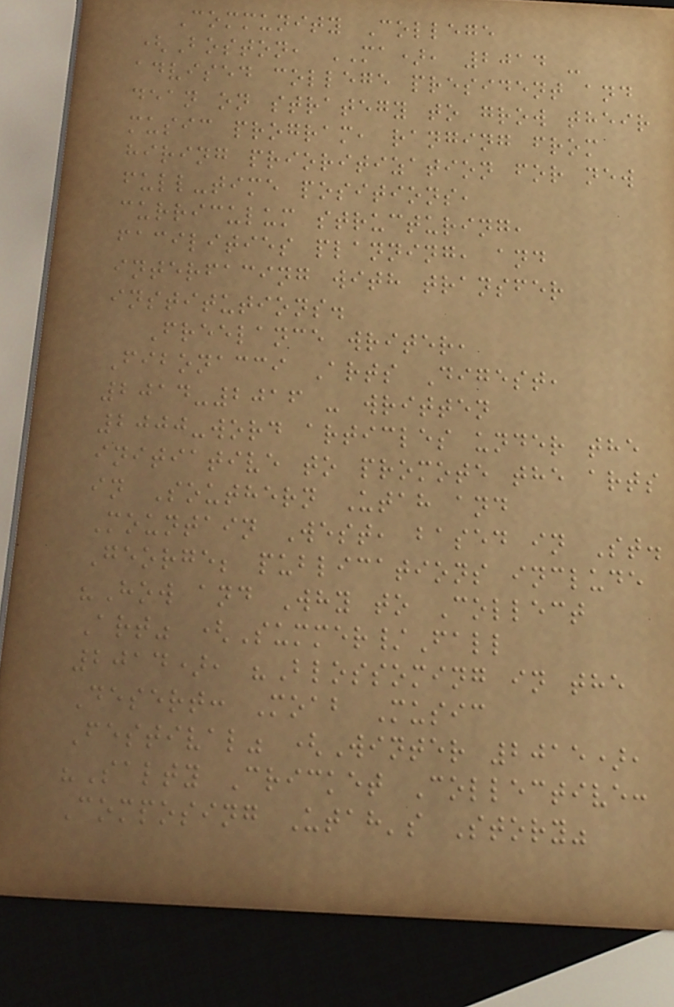Community College
(Boston, MA), 2014 -
advised college president and
dean on strategy to grow their
music program, ranging from
hiring prioritization for new
full-time positions,
curriculum structuring,
facilities planning, and
interfacing with transfer
institutions.
Freelance writer,
Fibonacci Arts Digest,
2014-2016 - written
2000-word articles under the
initiative to promote the arts
in Southern Utah and
Mountain West, based in St.
George; publications include
"How and Why to Collect
Art" (Summer/Fall
2014), "Blossoming in the
Desert: Moab Music
Festival" (Winter 2015),
"Salty Cricket Collective:
Composing Utah's Story"
